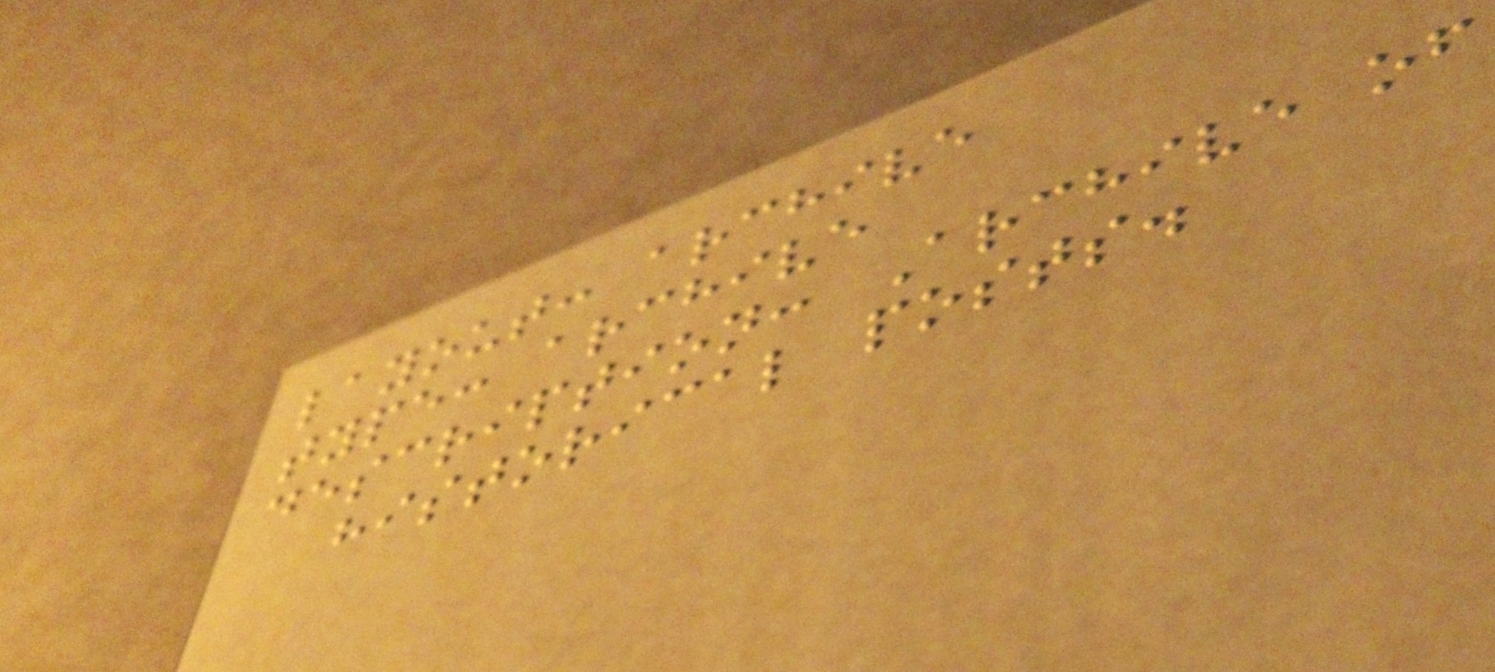layout: archive
type: archive
description: Archive of
historical posts.
